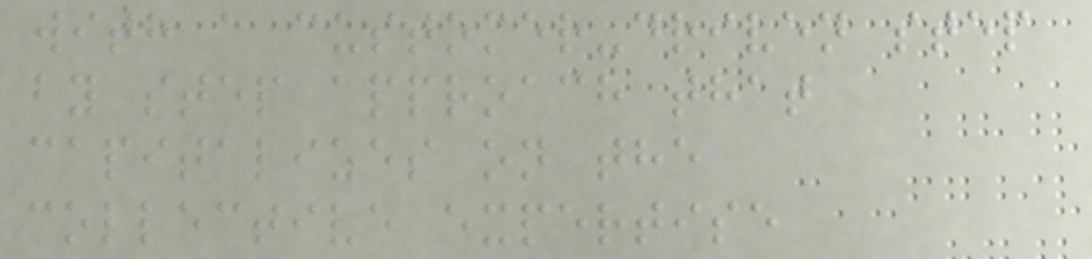with a customer-driven step
by step approach that
capitalizes on the
collective expertise
